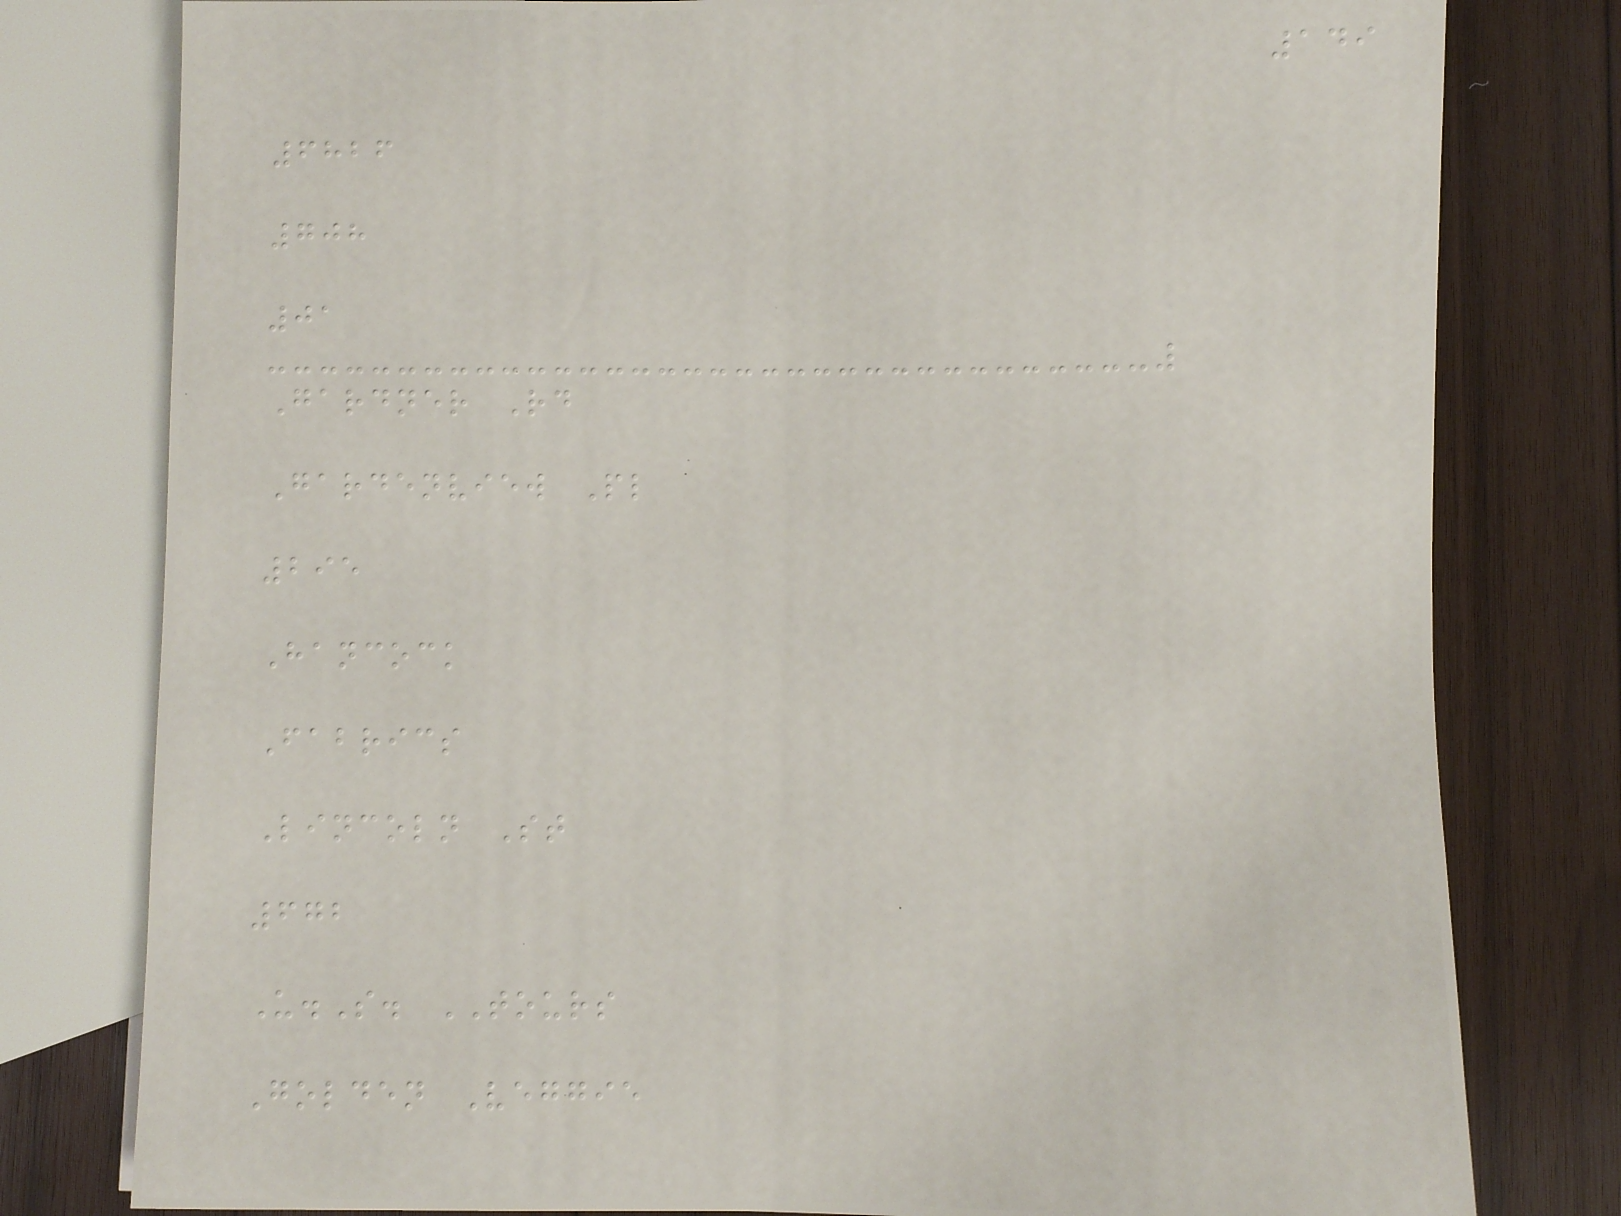149
6826
708
01
Gardner Rd
Gardenview Pl
295
Hancock
Fabrics
Lincoln St
672
U.S. TOURS
Golden Veggie
